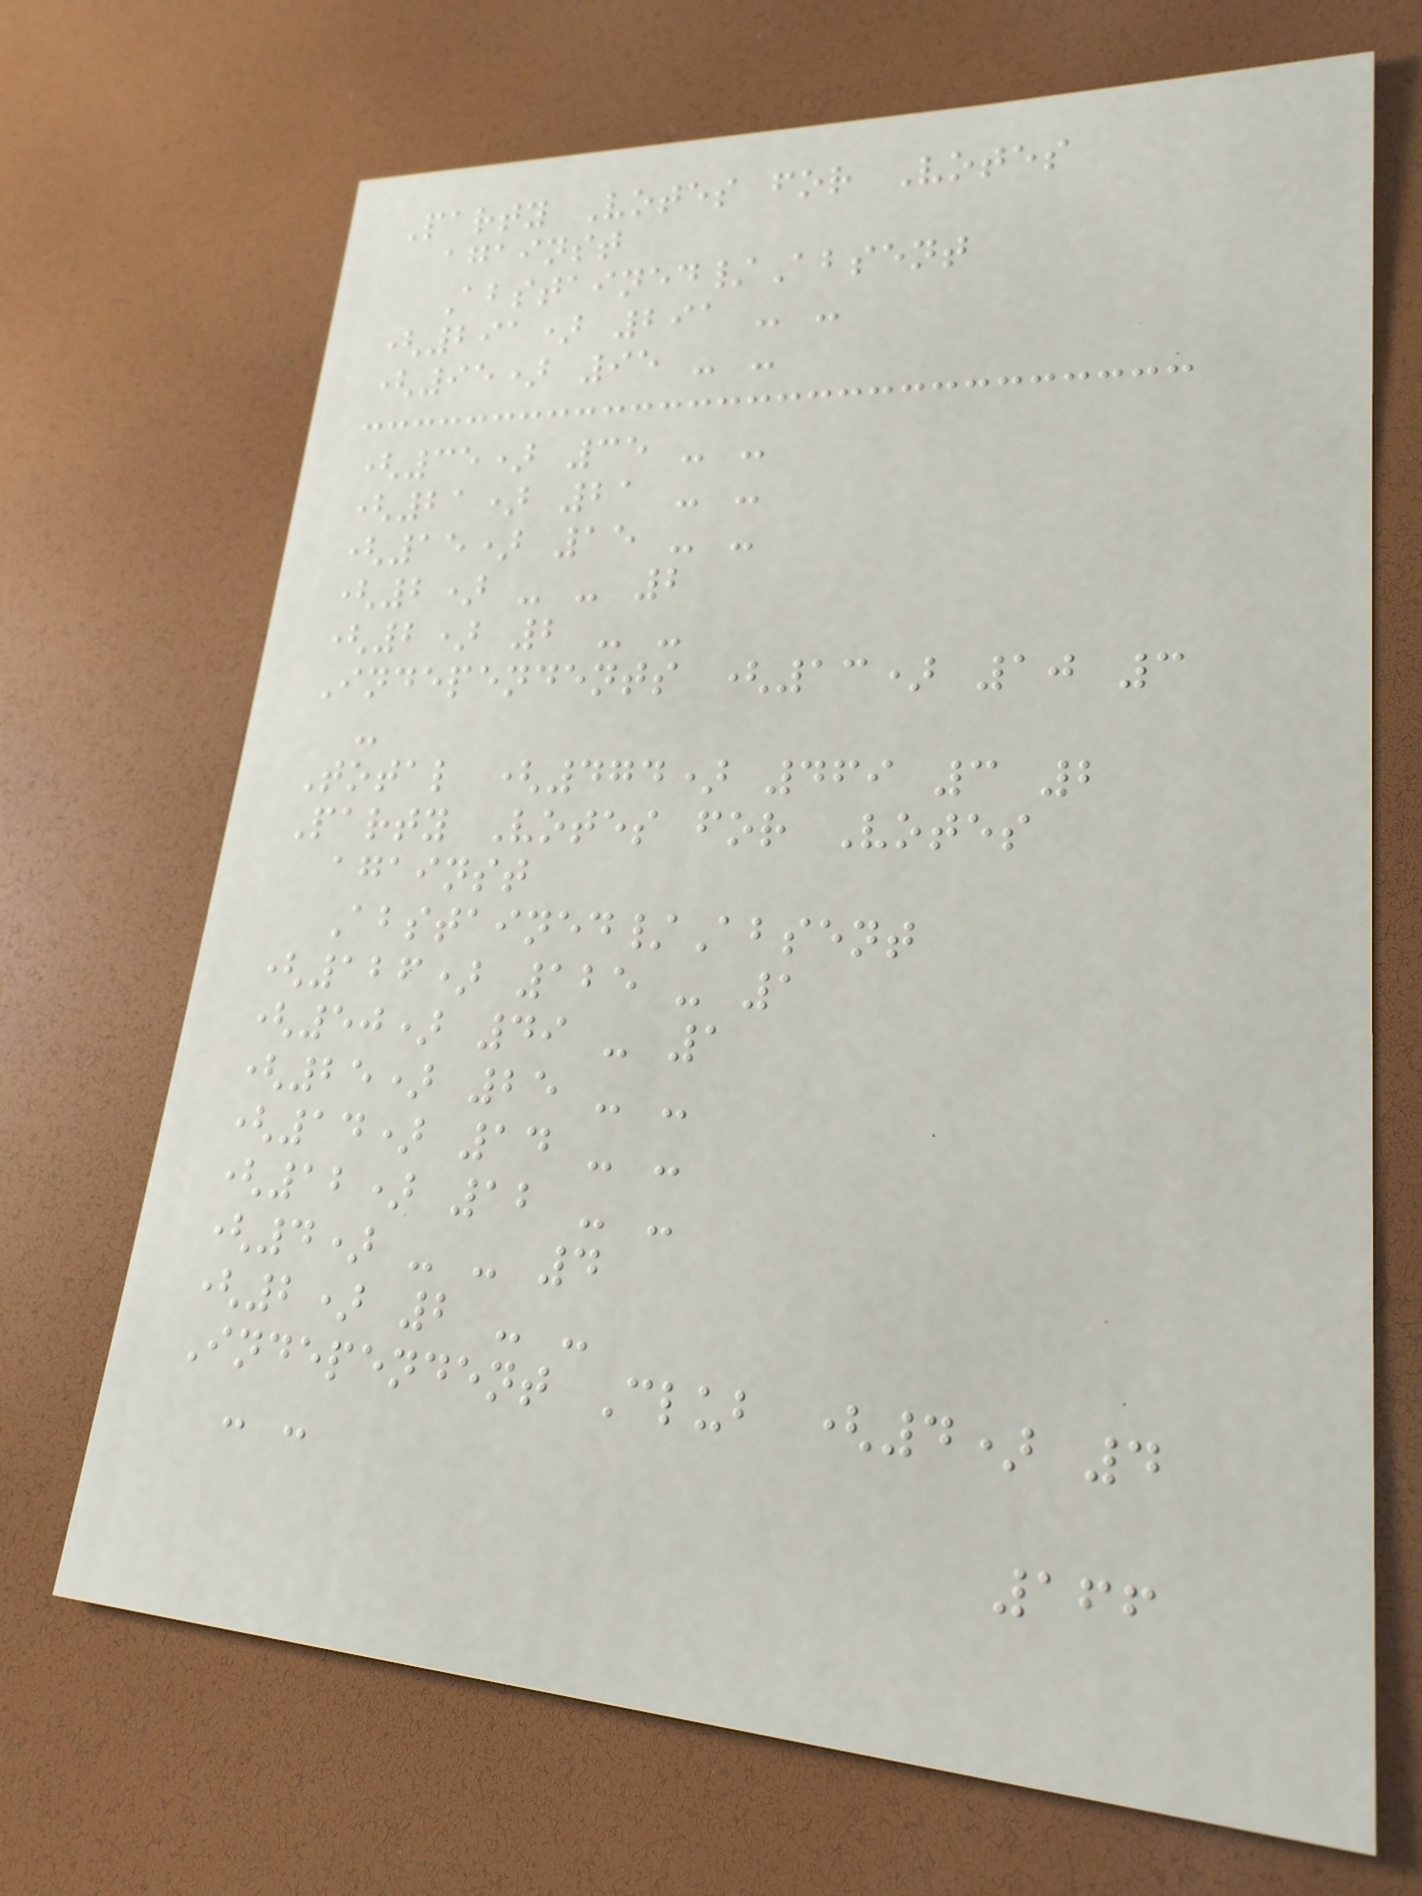Party Votes for Votes
against
Abstained/Absent
(291) 291 - -
(95) 95 - -
(35) 35 - -
(21) 21 - -
(15) 15 - -
(2) - - 2
(2) 2 - -
Independents (13) 10 3
-
Total (474) 469 3 2
Party Votes for Votes
against
Abstained/Absent
(126) 125 - 1
(50) 49 - 1
(25) 25 - -
(14) 14 - -
(12) 12 - -
(4) - - 4
(2) 2 - -
Independent Club (4) 4
- -
166
